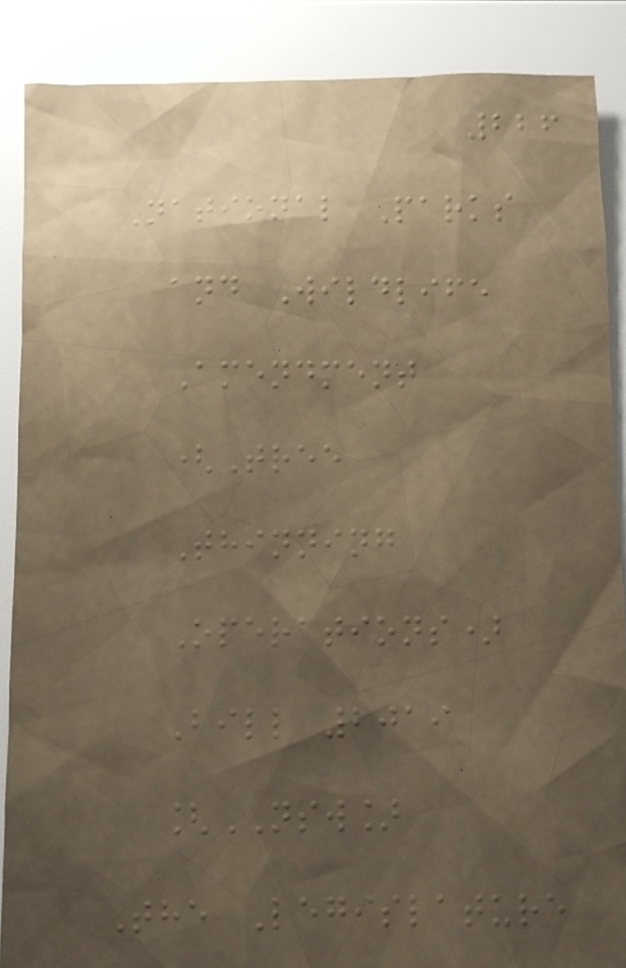226
National Parks
and Wildlife
Amendment
(Tree
Thinning
Operations)
Bill 2019
[NSW]
The Legislature
